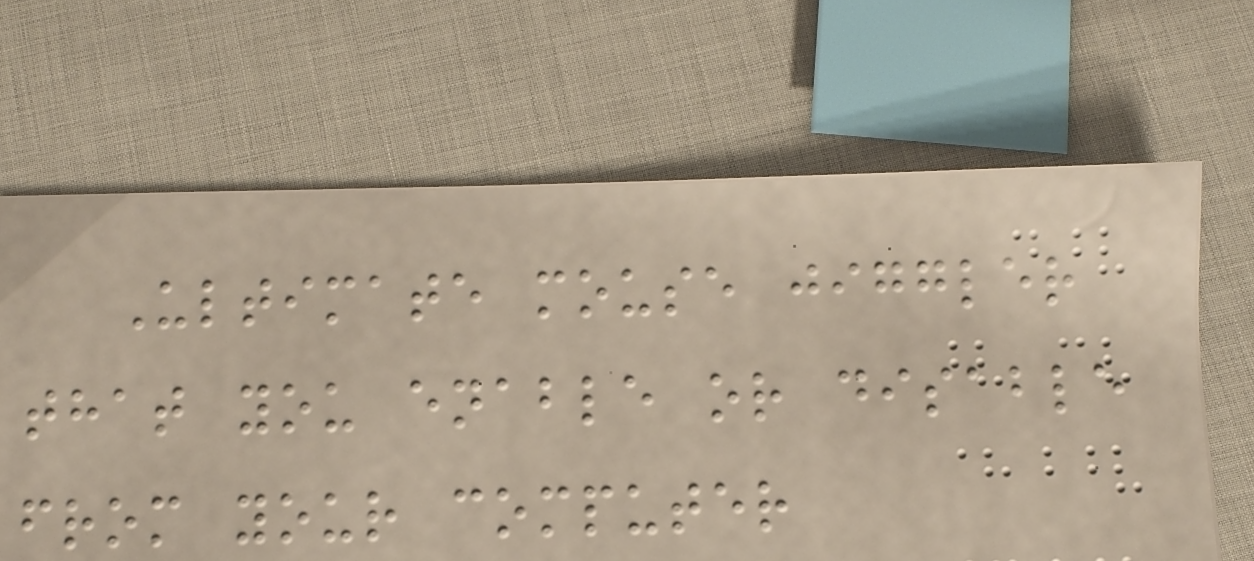Ultimate mouse jiggler
that you enable or disable
from your computer
